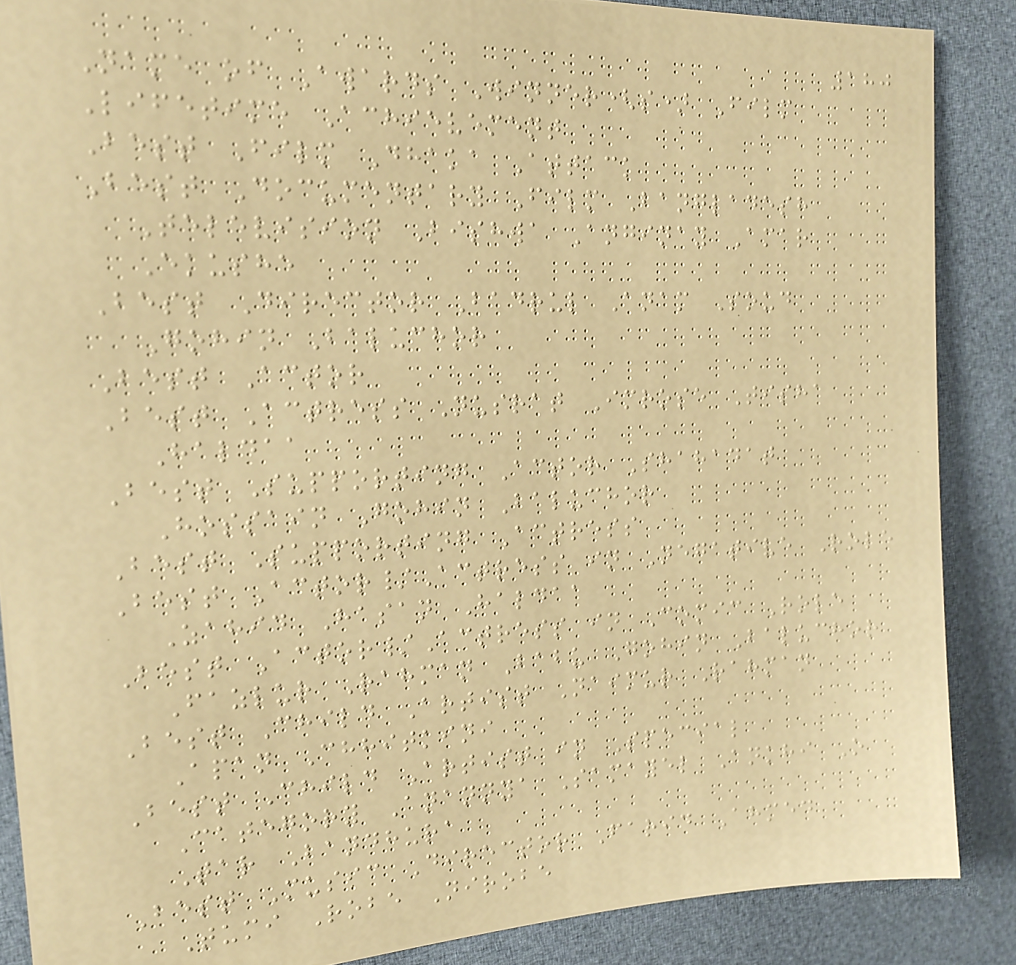180
Name of Awards Winner(s) Film
Lifetime Achievement
Best Film Dhaka Attack
Best Documentary Film Bangladesh
Television Bishwa Anginay Amar
Ekushe
Best Director Badrul Anam Soud
Gohin Baluchor
Best Actor
Best Actress Nusrat Imrose Tisha
Haldaa
Best Supporting Actor Shahadat
Hossain Gohin Baluchor
Best Supporting Actress
Best Actor/Actress in Negative Role
Zahid Hasan Haldaa
Best Actor/Actress in Comic Role
Fazlur Rahman Babu Gohin Baluchor
Best Child Artist Naimur Rahman
Apan Chhitkini
Best Child Artist in Special
Category Anannya Samayel Ankhi O
Tar Bandhura
Best Music Director Farid Ahmed
Tumi Robe Nirobe
